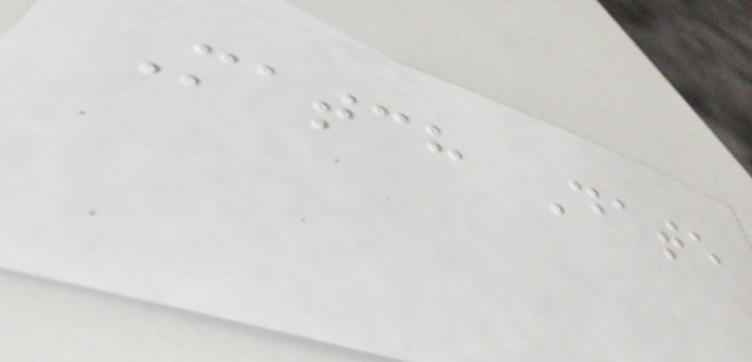Match Date
